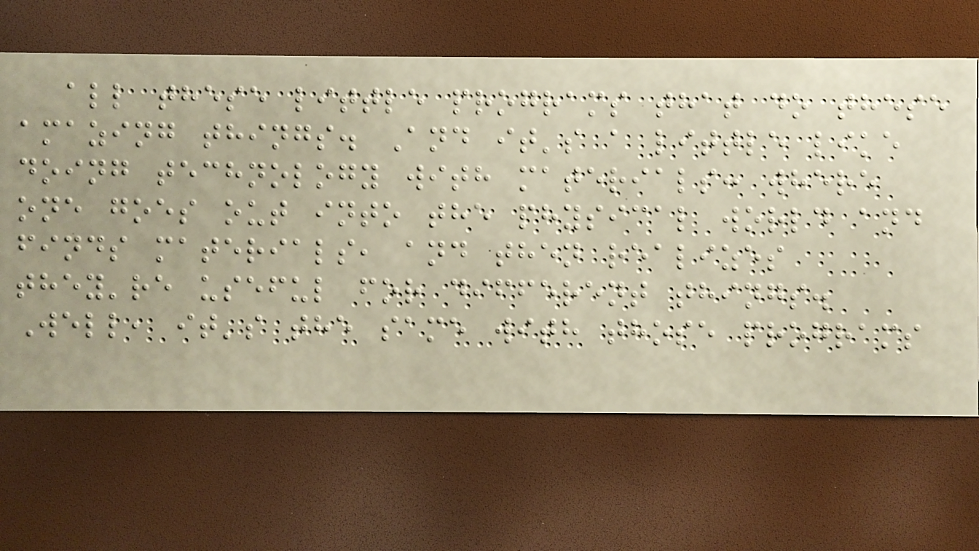all these little programs that do these
amazing things. And it's a little like
doing technology with materials: where
one goes out into the physical world and
finds materials, and then realizes
they're useful for different things.
Well, it's the same with those programs
